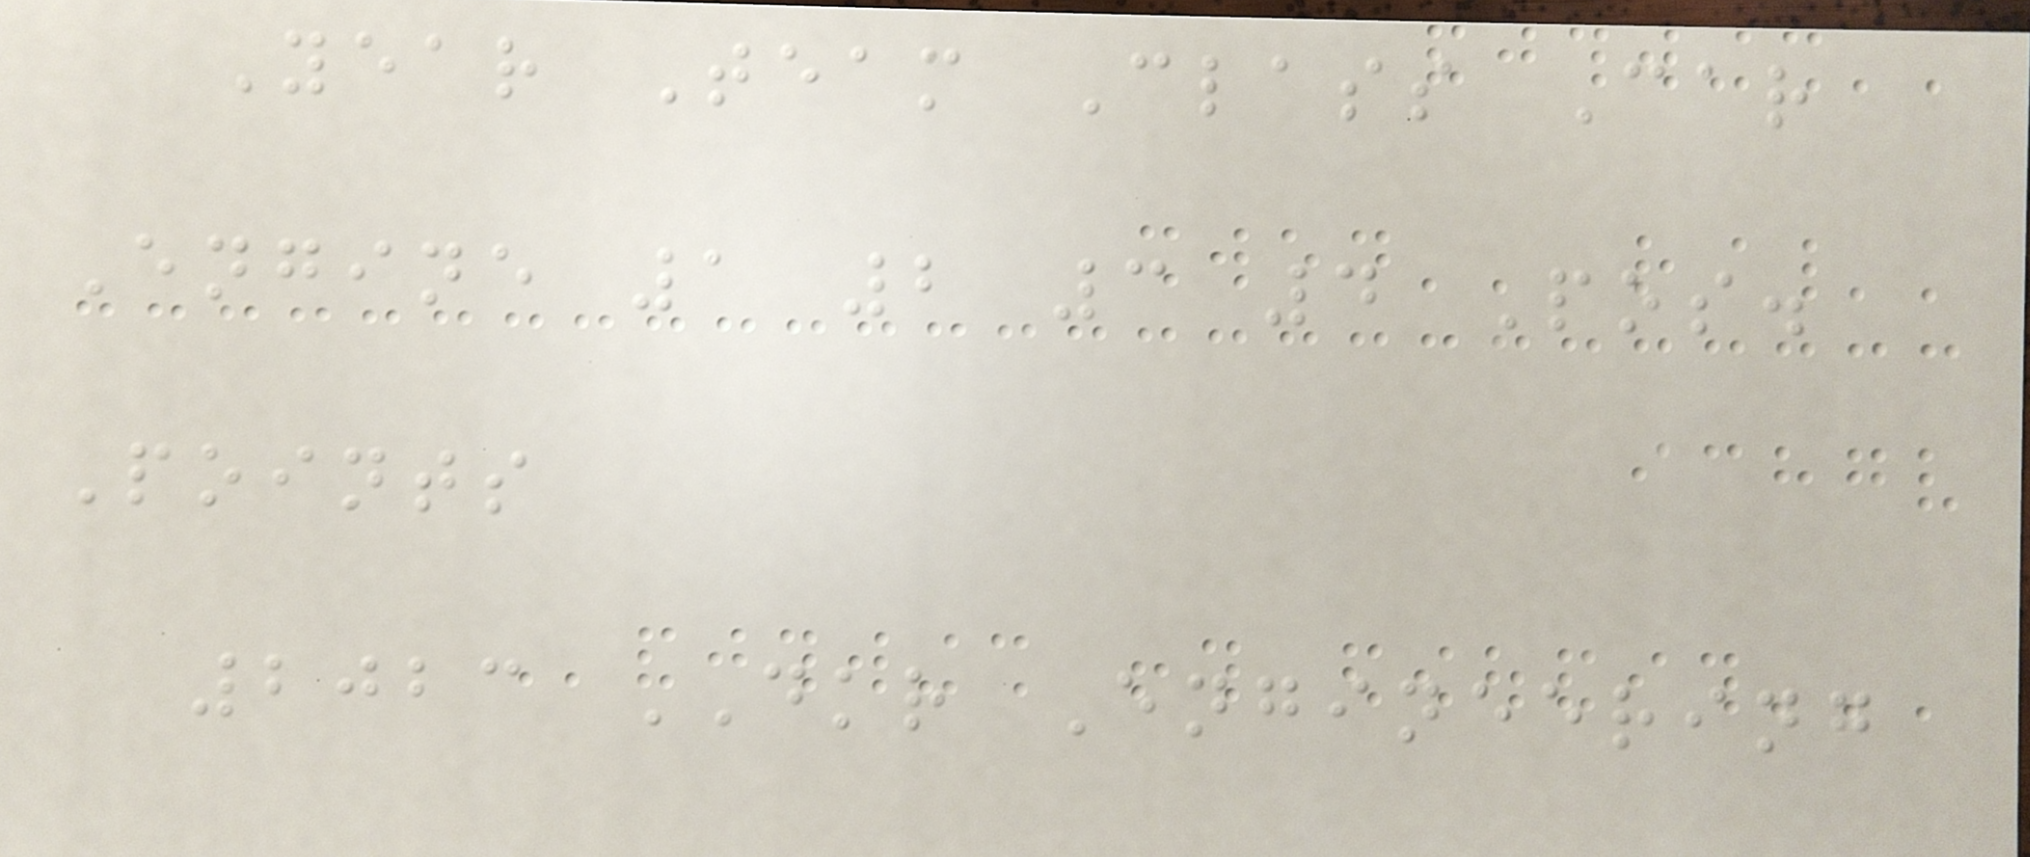Year Team Class Car
Engine 1 2 3 4 Pos.
Points
2023 DKR Engineering
